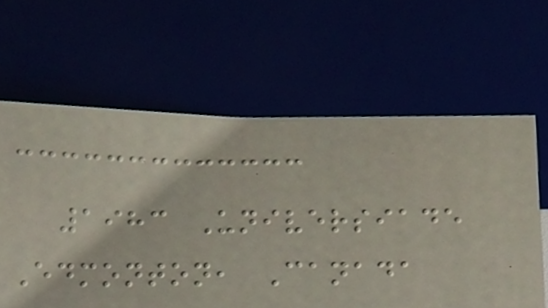1983 Universiade
Edmonton, Canada
